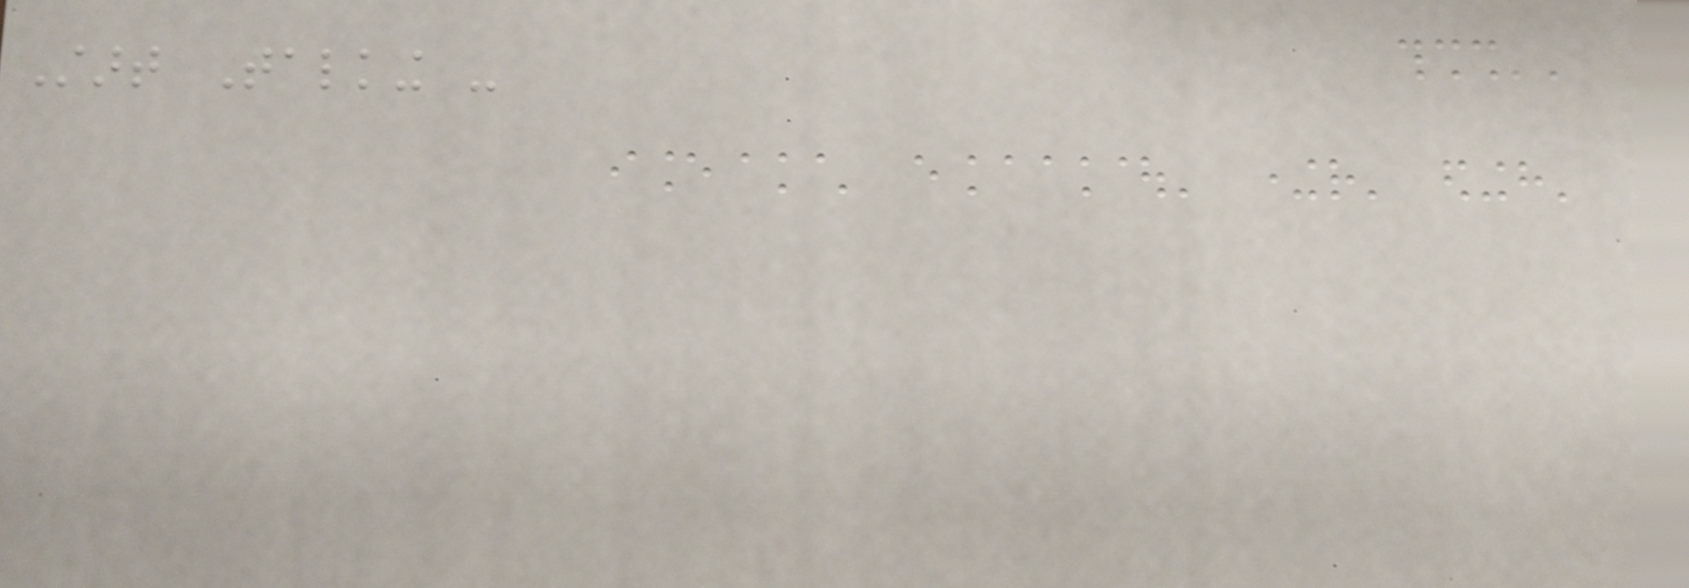Start Talking -
